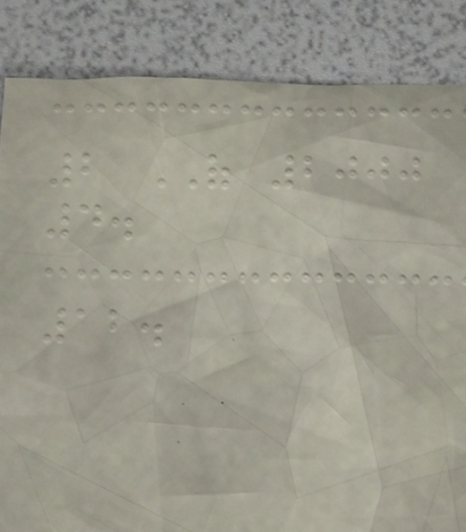2 OF 2000
4.
12.
